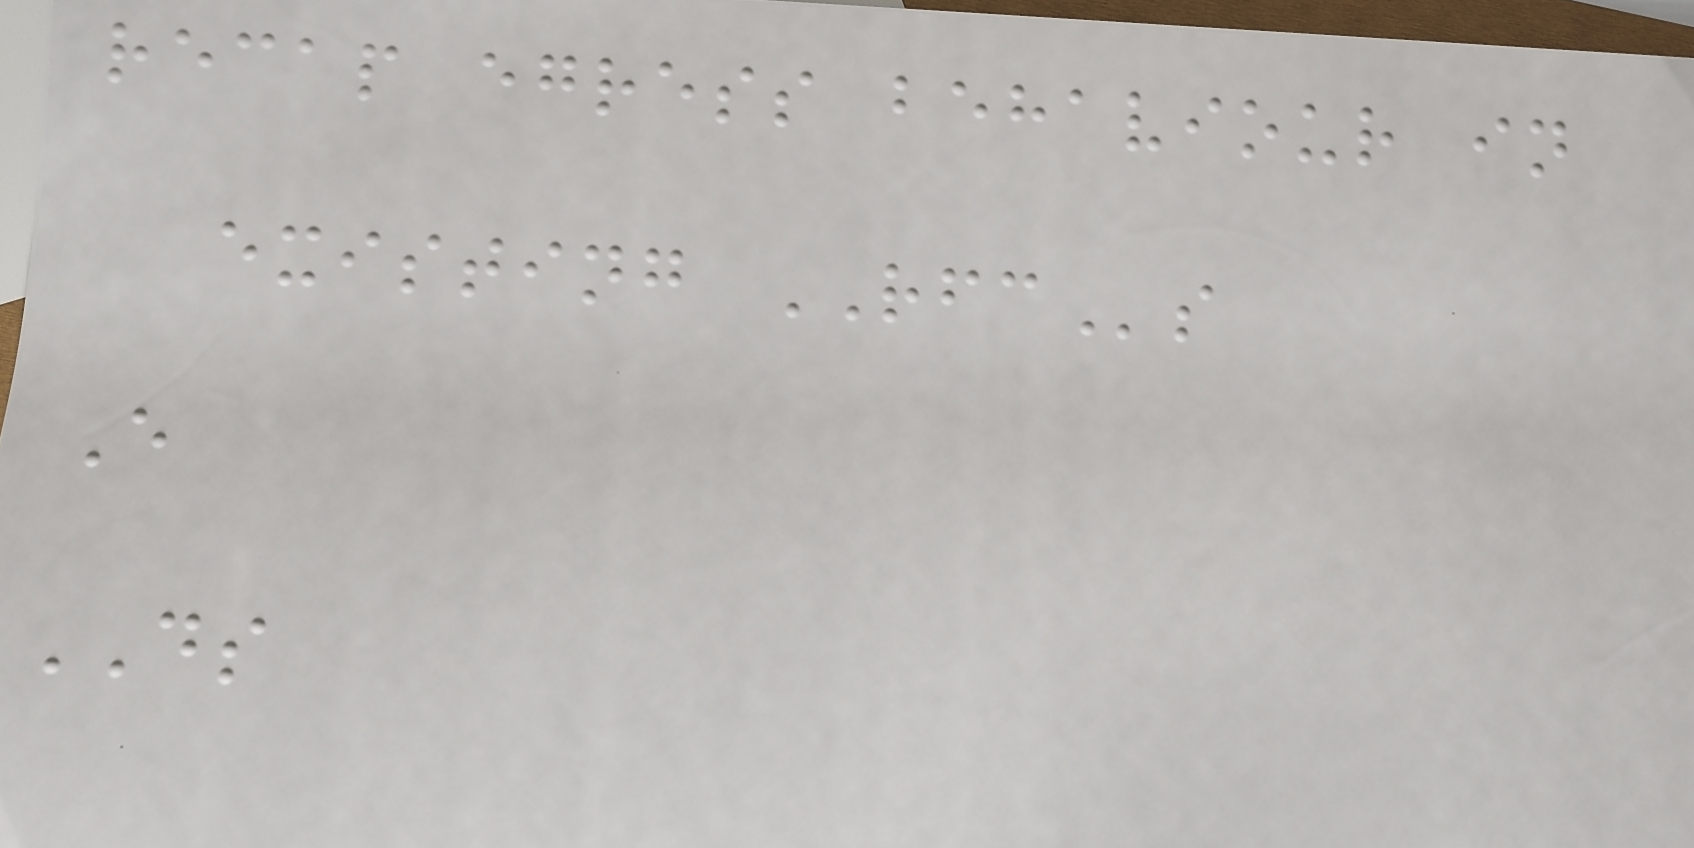recap egress behaviour in
existing RFCs
E
DS
